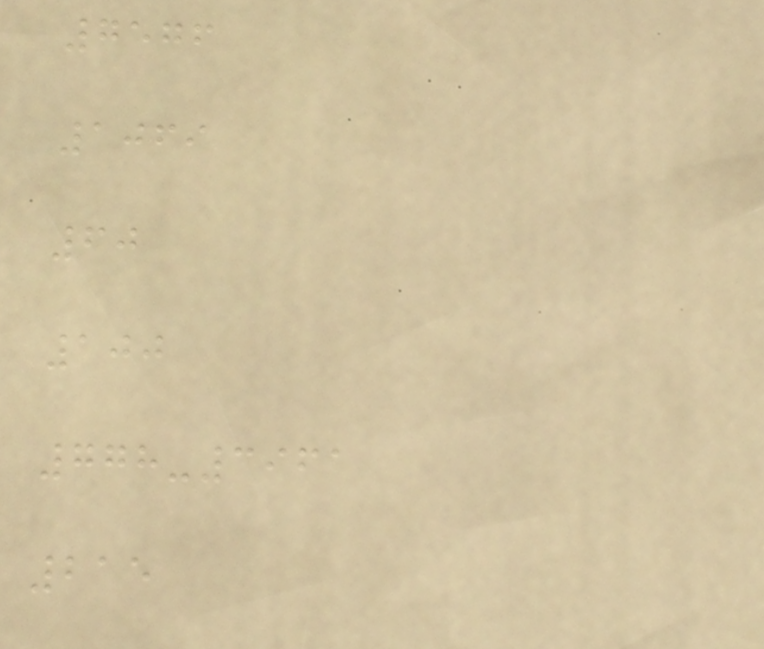7576
1069
60
100
778-3961
215
